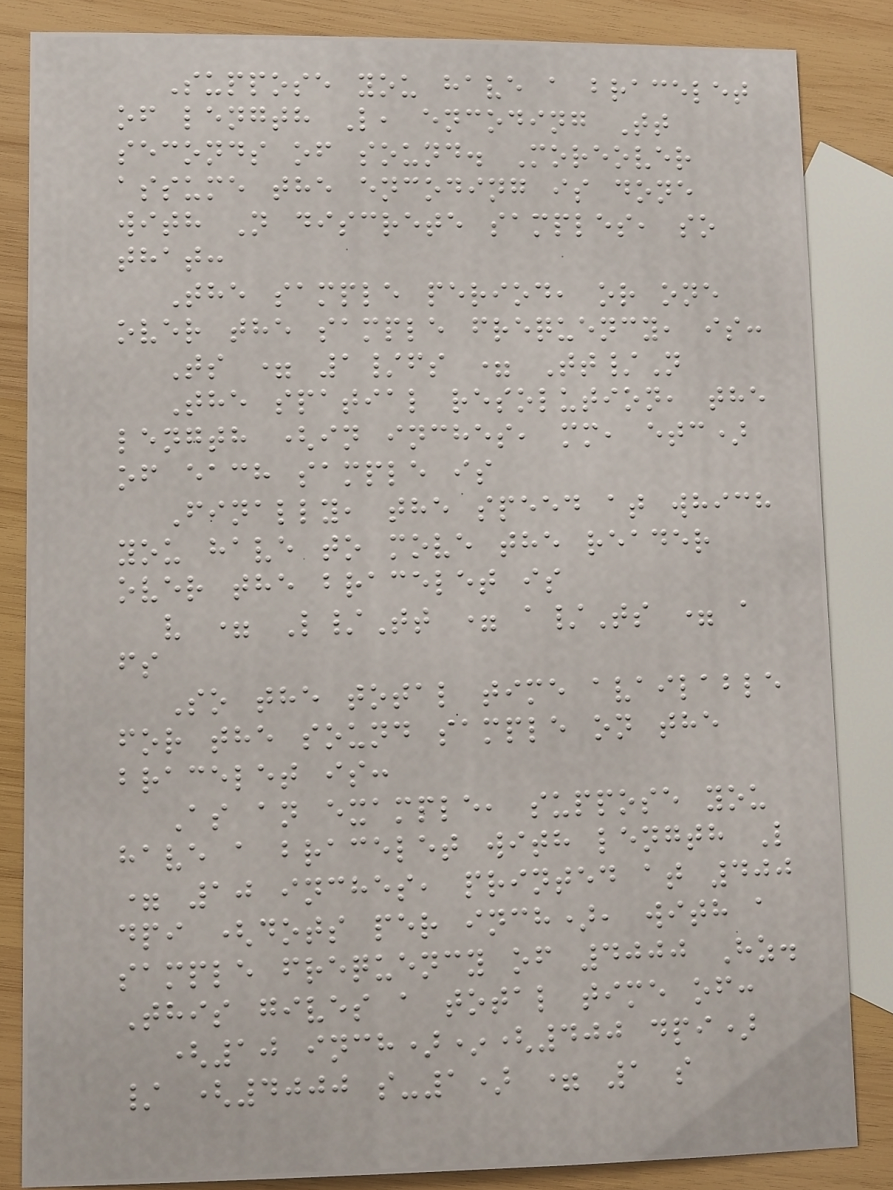Suppose you have a bracelet
of length L, encoding Tt
seconds of sound. Moreover
assume the encoding is done
with N discrete samples, so
that:
The sample period, or one
over the sample frequency, is:
Ts = 1/fs = Tt/N
The spatial resolution, the
length (in inches, mm, etc)
of each sample is
Finally, the speed at which
you have to move the reader
over the bracelet is
v = L/Tt = a/Ts = a
fs
So the total time available
for the sound sample on the
bracelet is:
As an example, suppose you
have a bracelet with length L
= 10 inches, printed at 400
dpi (dots per inch), with a
sample frequency of 4000 Hz.
This gives a total time of:
(10 inch)*(400 dpi)
/ (4000 s-1) = 1 s
